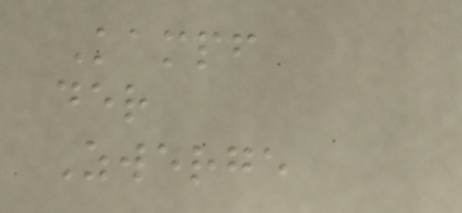Kampf
der
Zwerge
